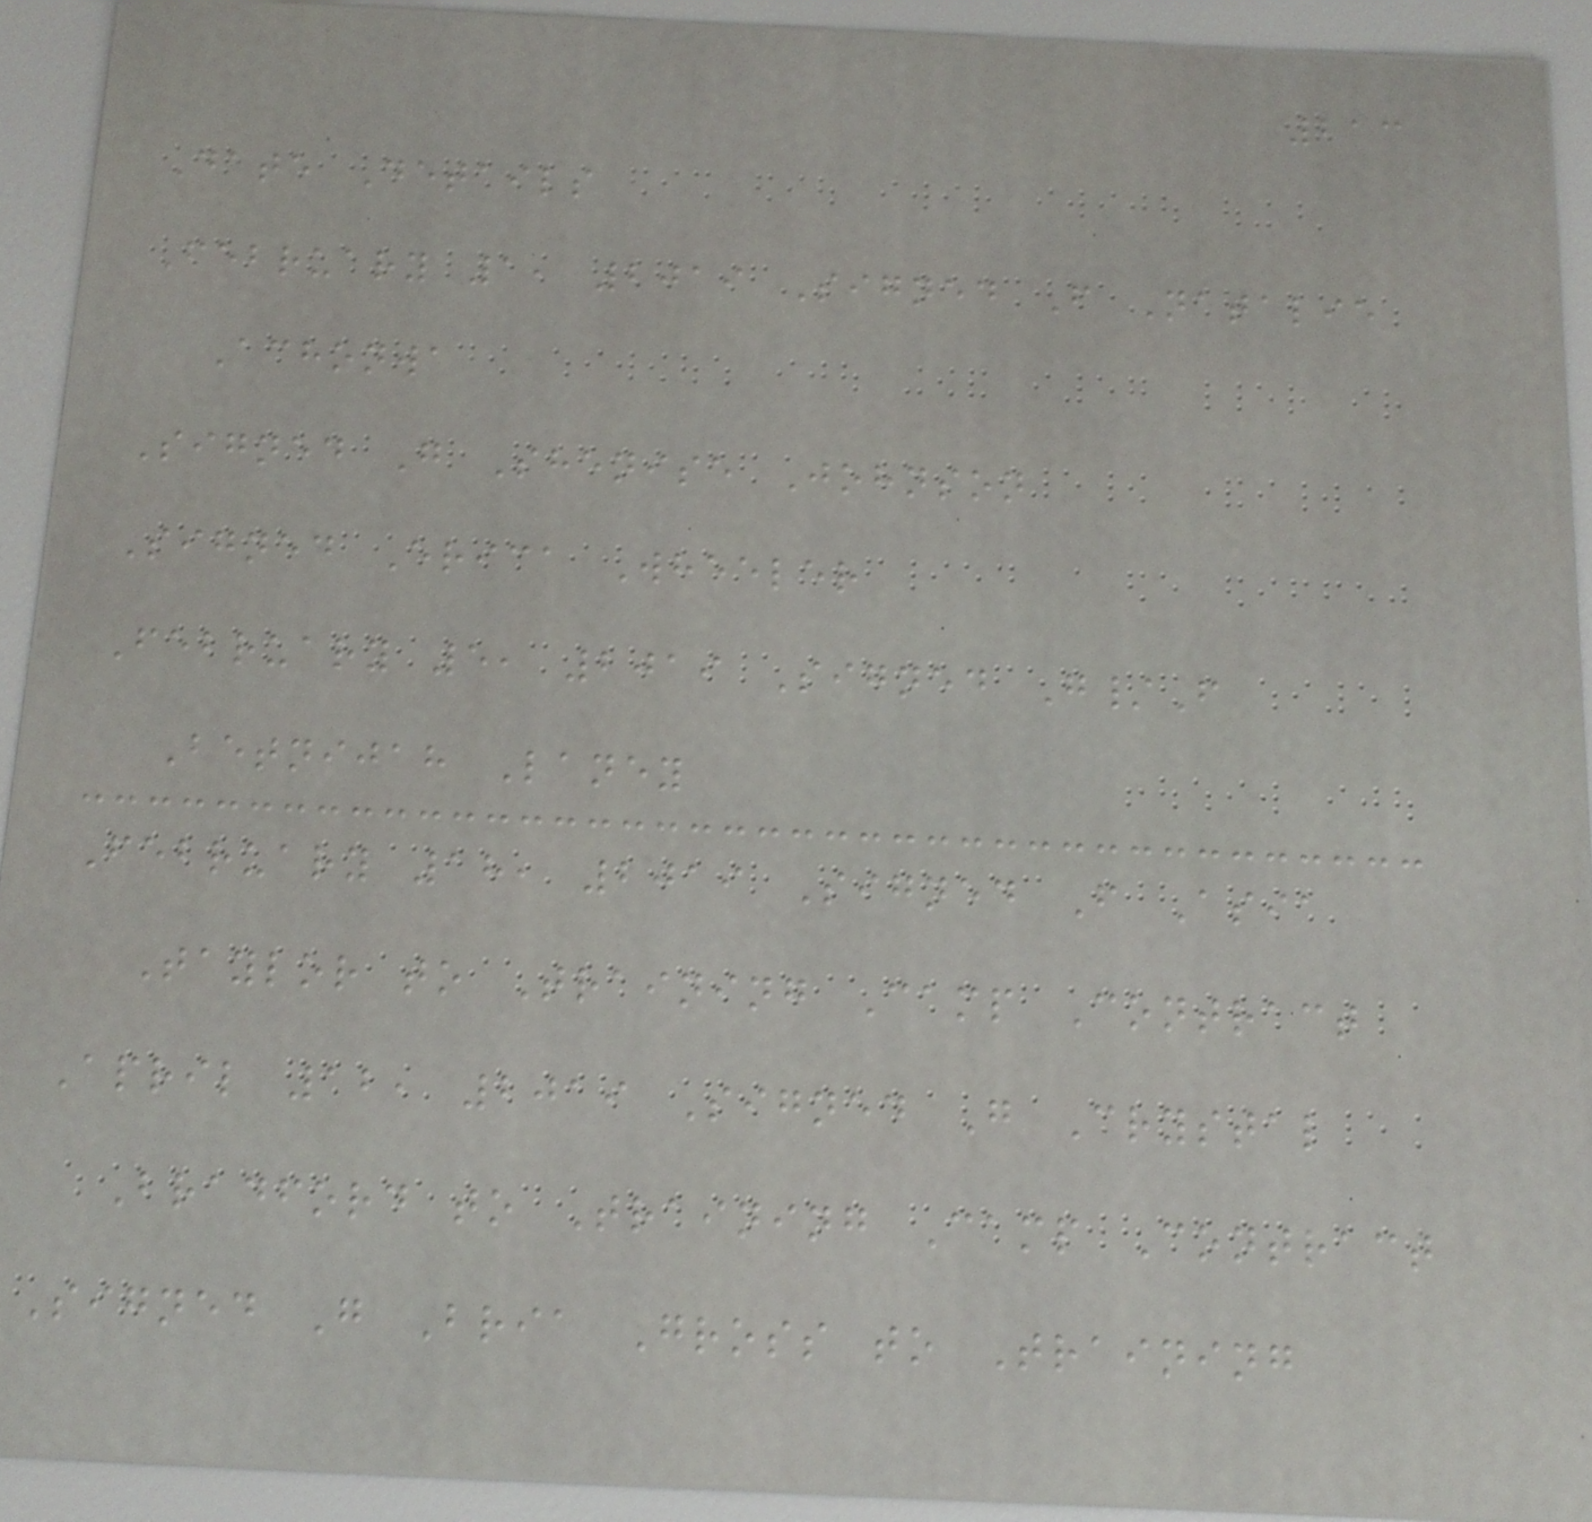213
Date Details
February 1, 2019 Signed F Natalie
Achonwa
Signed G Shenise Johnson
Signed Erica Wheeler
February 5, 2019 Signed G/F
Betnijah Laney
February 18, 2019 Signed F Asia
Taylor to Training Camp Contract
April 12, 2019 Signed G Crystal
Bradford to Training Camp Contract
Signed G Bria Gross to Training
